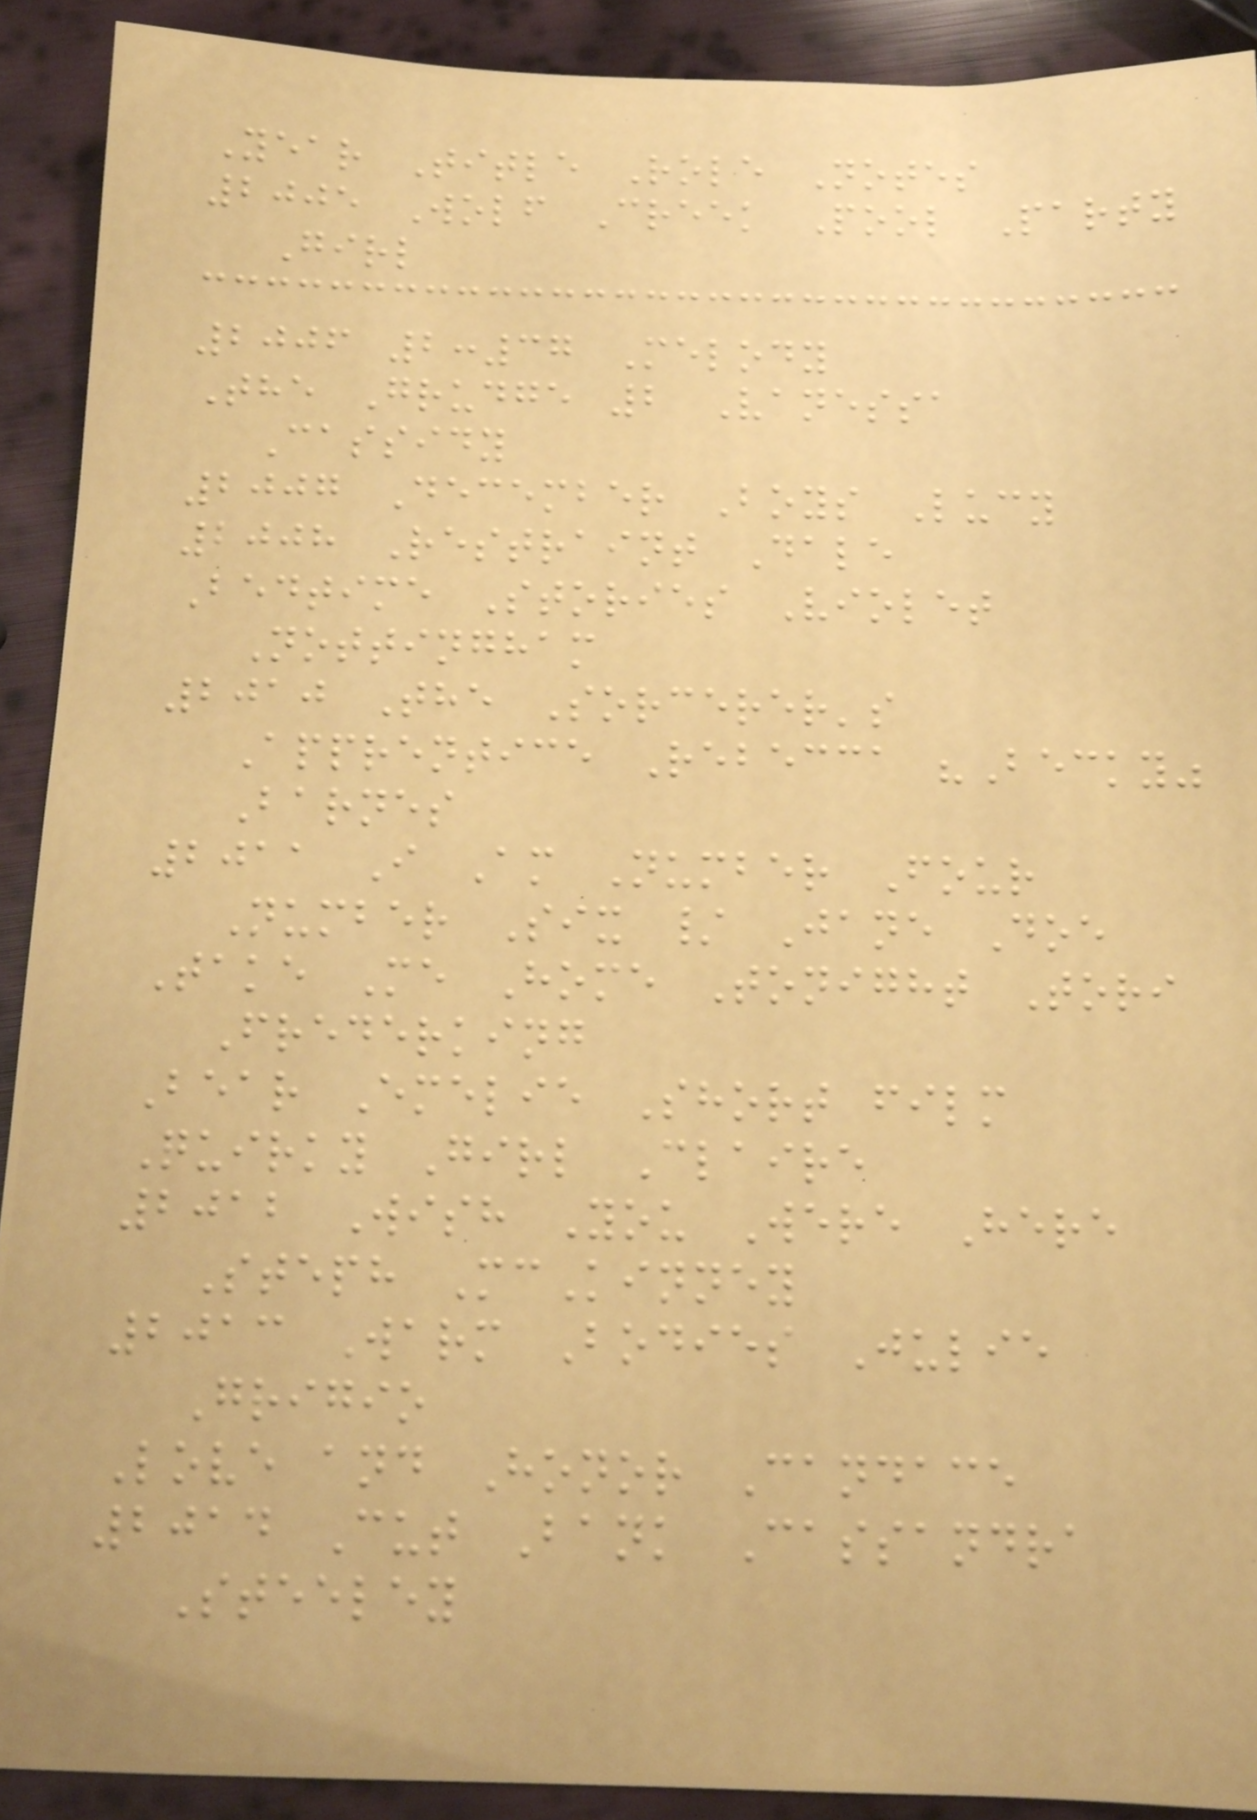Year Title Role Notes
2005 Wolf Creek Pool Party
Girl
2006 2:37 Melody
The Grudge 2 Vanessa
Cassidy
2007 December Boys Lucy
2008 Restraint Dale
Bedtime Stories Violet
Nottingham
2010 The Sorcerer's
Apprentice Rebecca "Becky"
Barnes
2011 I Am Number Four
Number Six / Jane Doe
Take Me Home Tonight Tori
Frederking
Bear Emelie Short film
Quirky Girl Claire
2012 Wish You Were Here
Steph McKinney
2013 Warm Bodies Julie
Grigio
Love and Honor Candace
2014 Cut Bank Cassandra
Steeley
